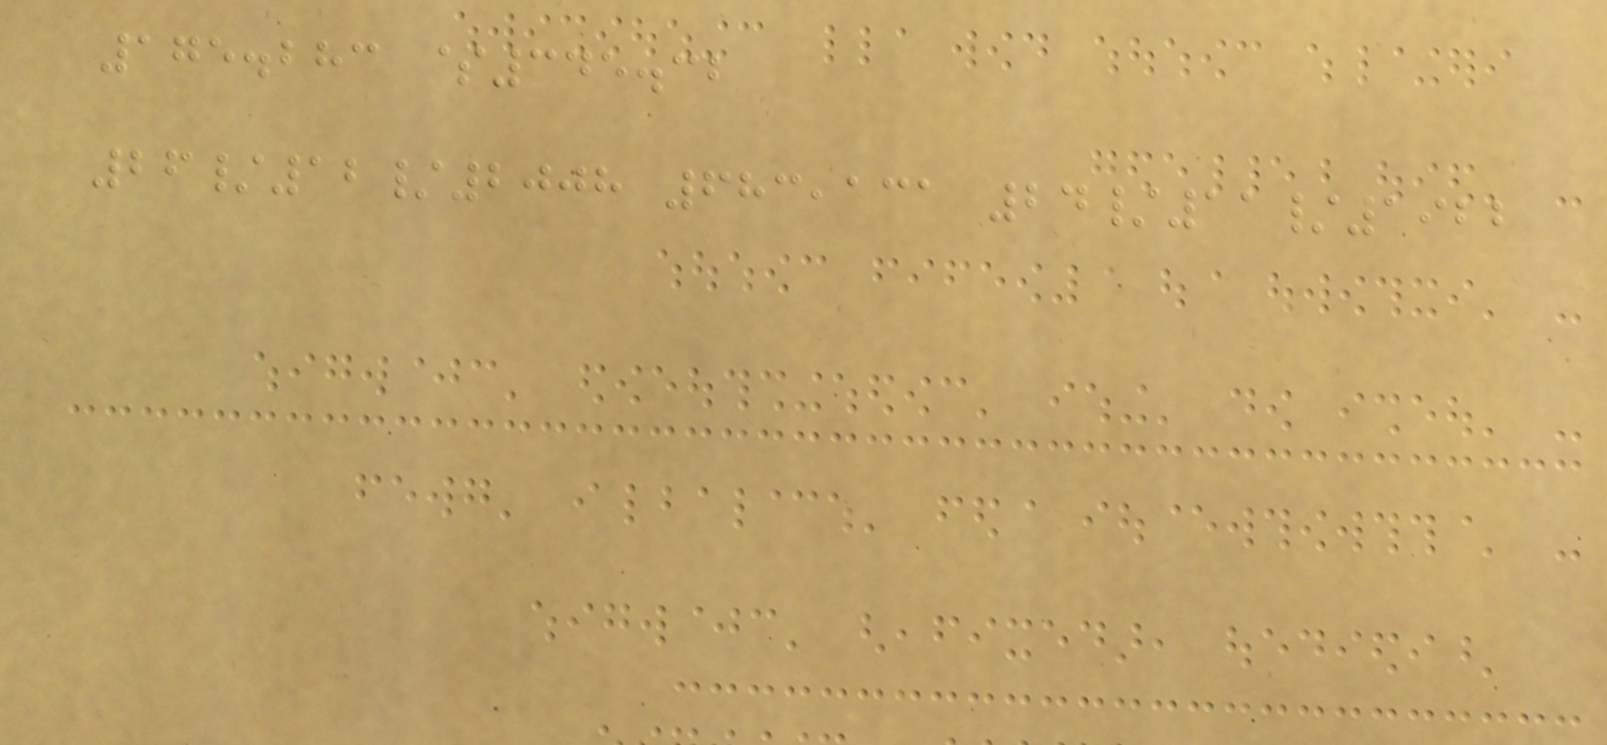175.283 $345.32
26/12/2008 683,131 24/11/1922
